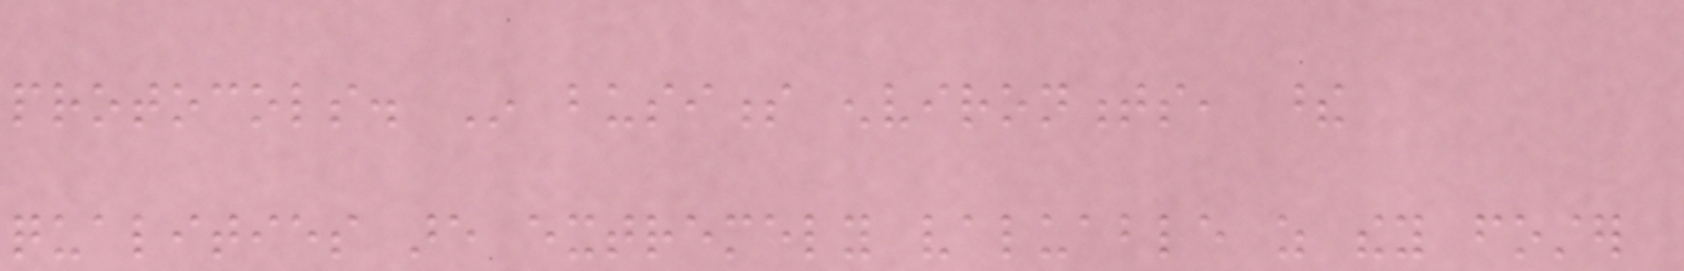protocols. In business environments, these
qualities are extremely valuable as they foster
